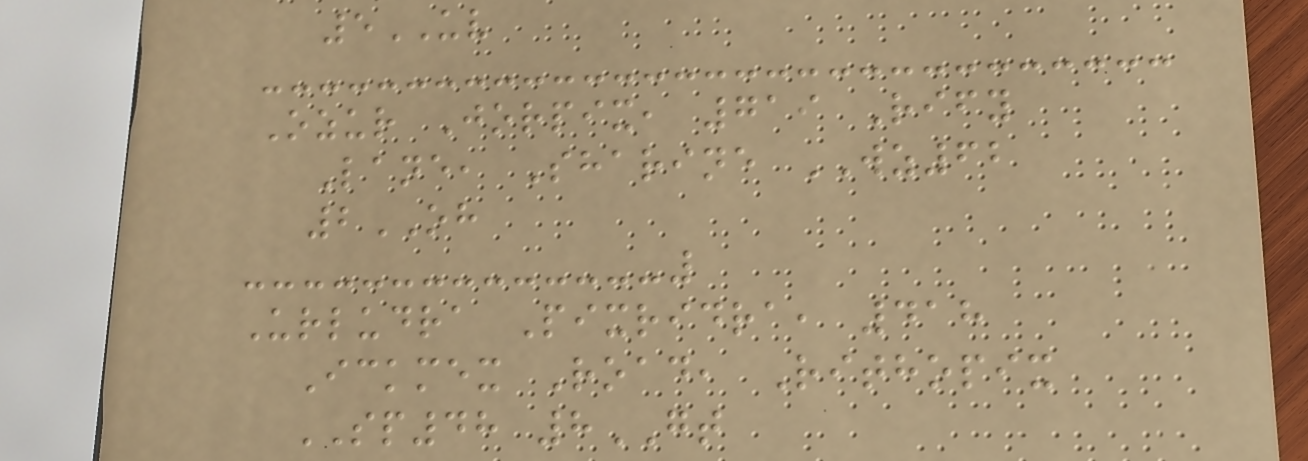5UV
Ozur Jorpix, 719 Rify
Lane, Sharine WZ62
2OH
Urludra Pixridra, 418
Ickmex Road, Rithopix
SP48 8GT
